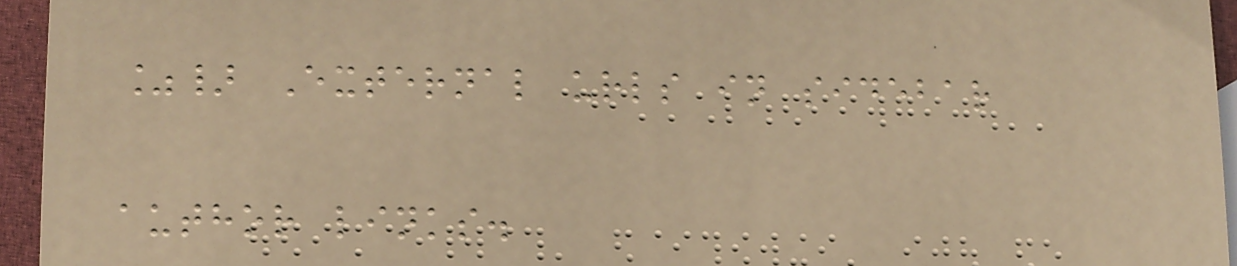%} External urls in sidebar
author links.
